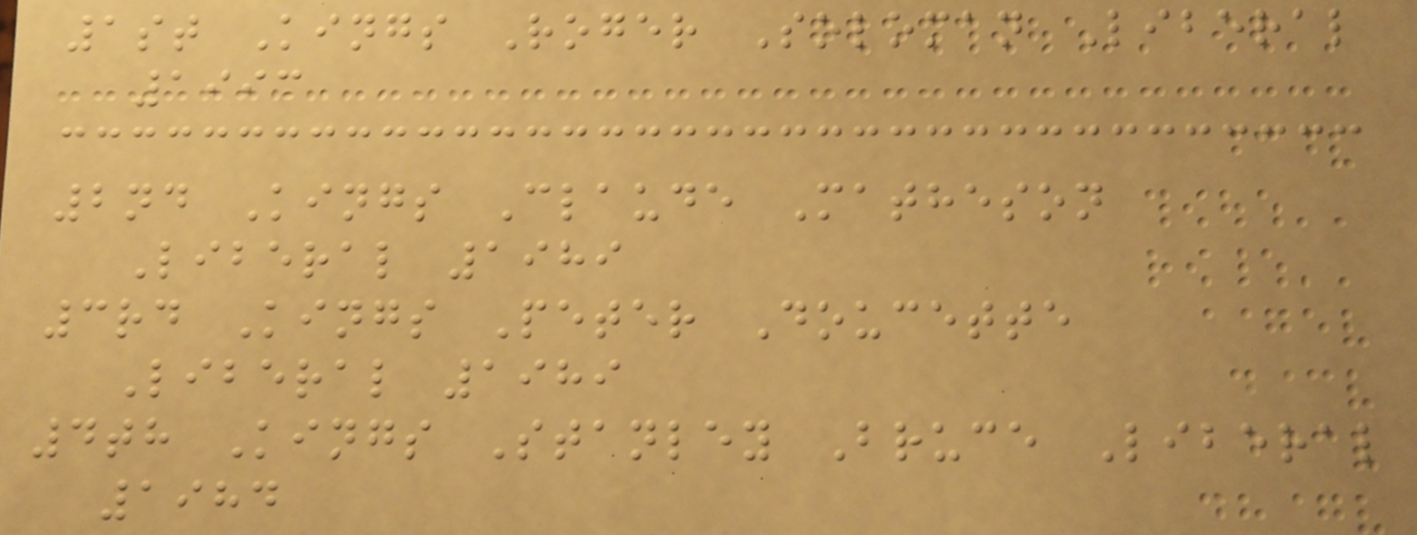1st Kings Roger Soloman Liberal
1993
2nd Kings Claude Matheson
Liberal 1989
3rd Kings Peter Doucette
Liberal 1989
4th Kings Stanley Bruce Liberal
1984
